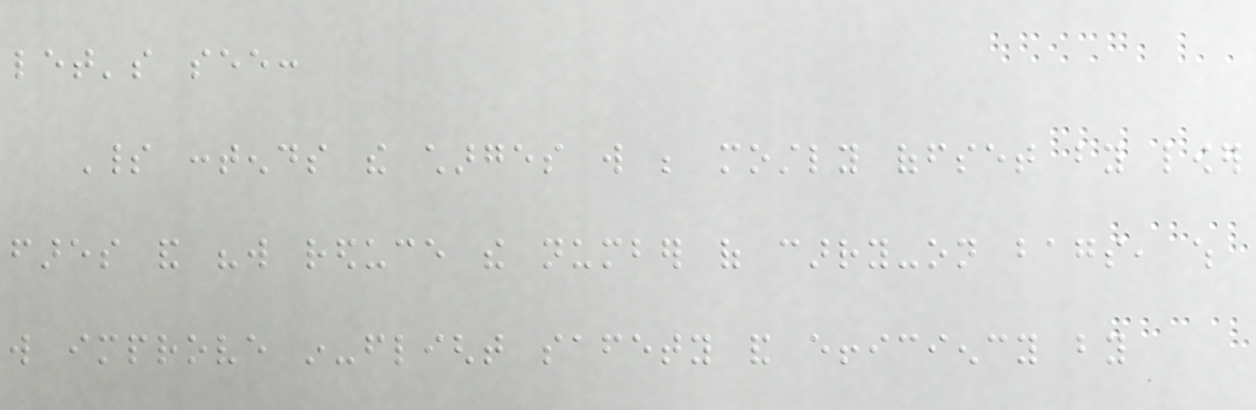let's see:
Spirit contends the charges will be mostly offset by lower
fares and "will reduce the number of carry-on bags, which
will improve in-flight safety and efficiency by
